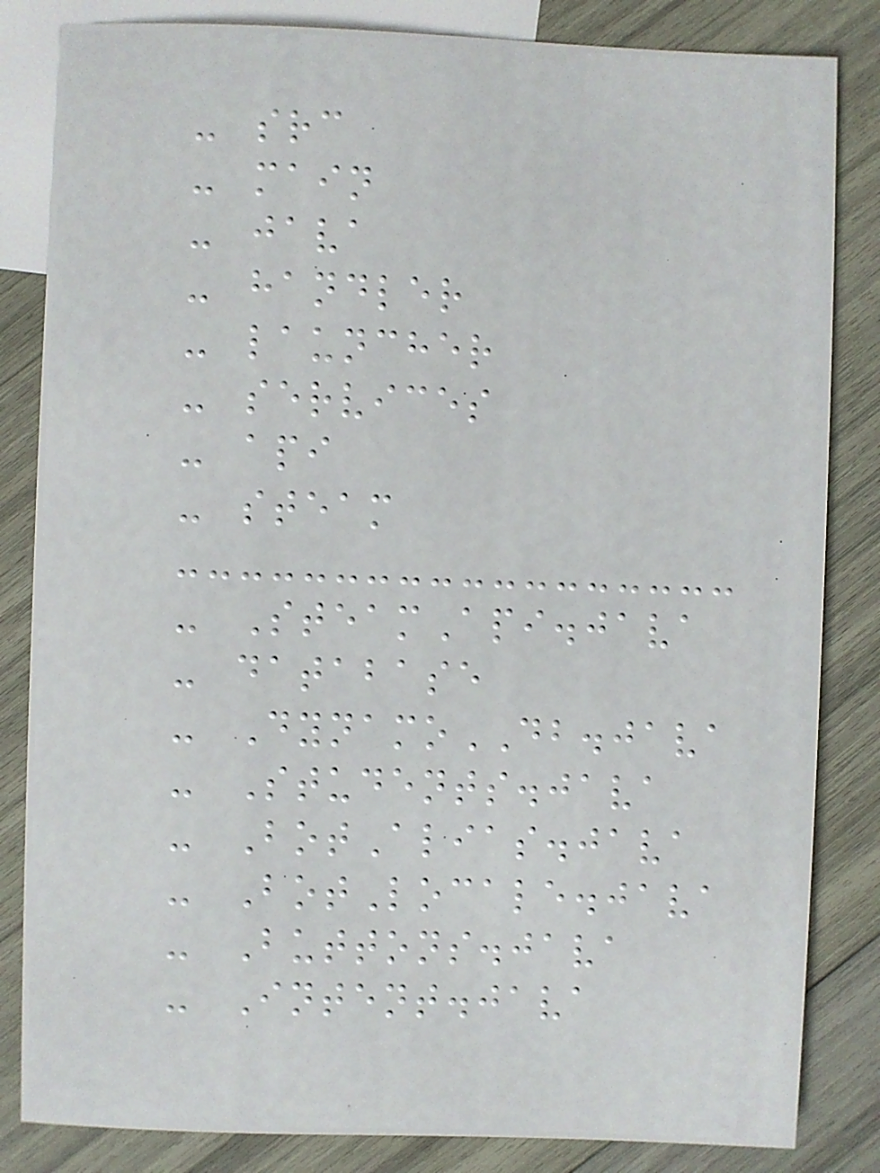- src
- main
- java
- handler
- launcher
- services
- api
- steam
- SteamApi.java
- database
- DynamoDB.java
- Students.java
- BotAlias.java
- BotLocale.java
- Buttons.java
- Intent.java
